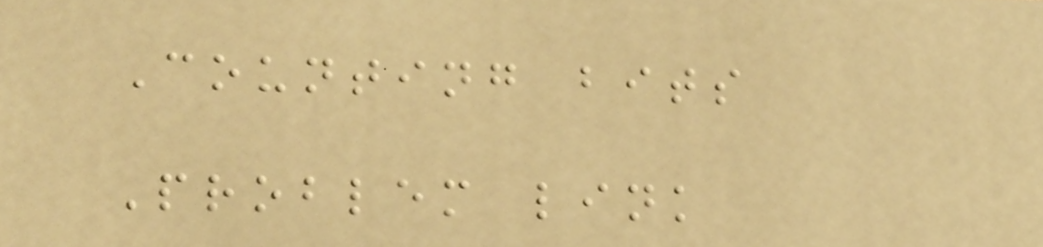Counting bits
Problem link
